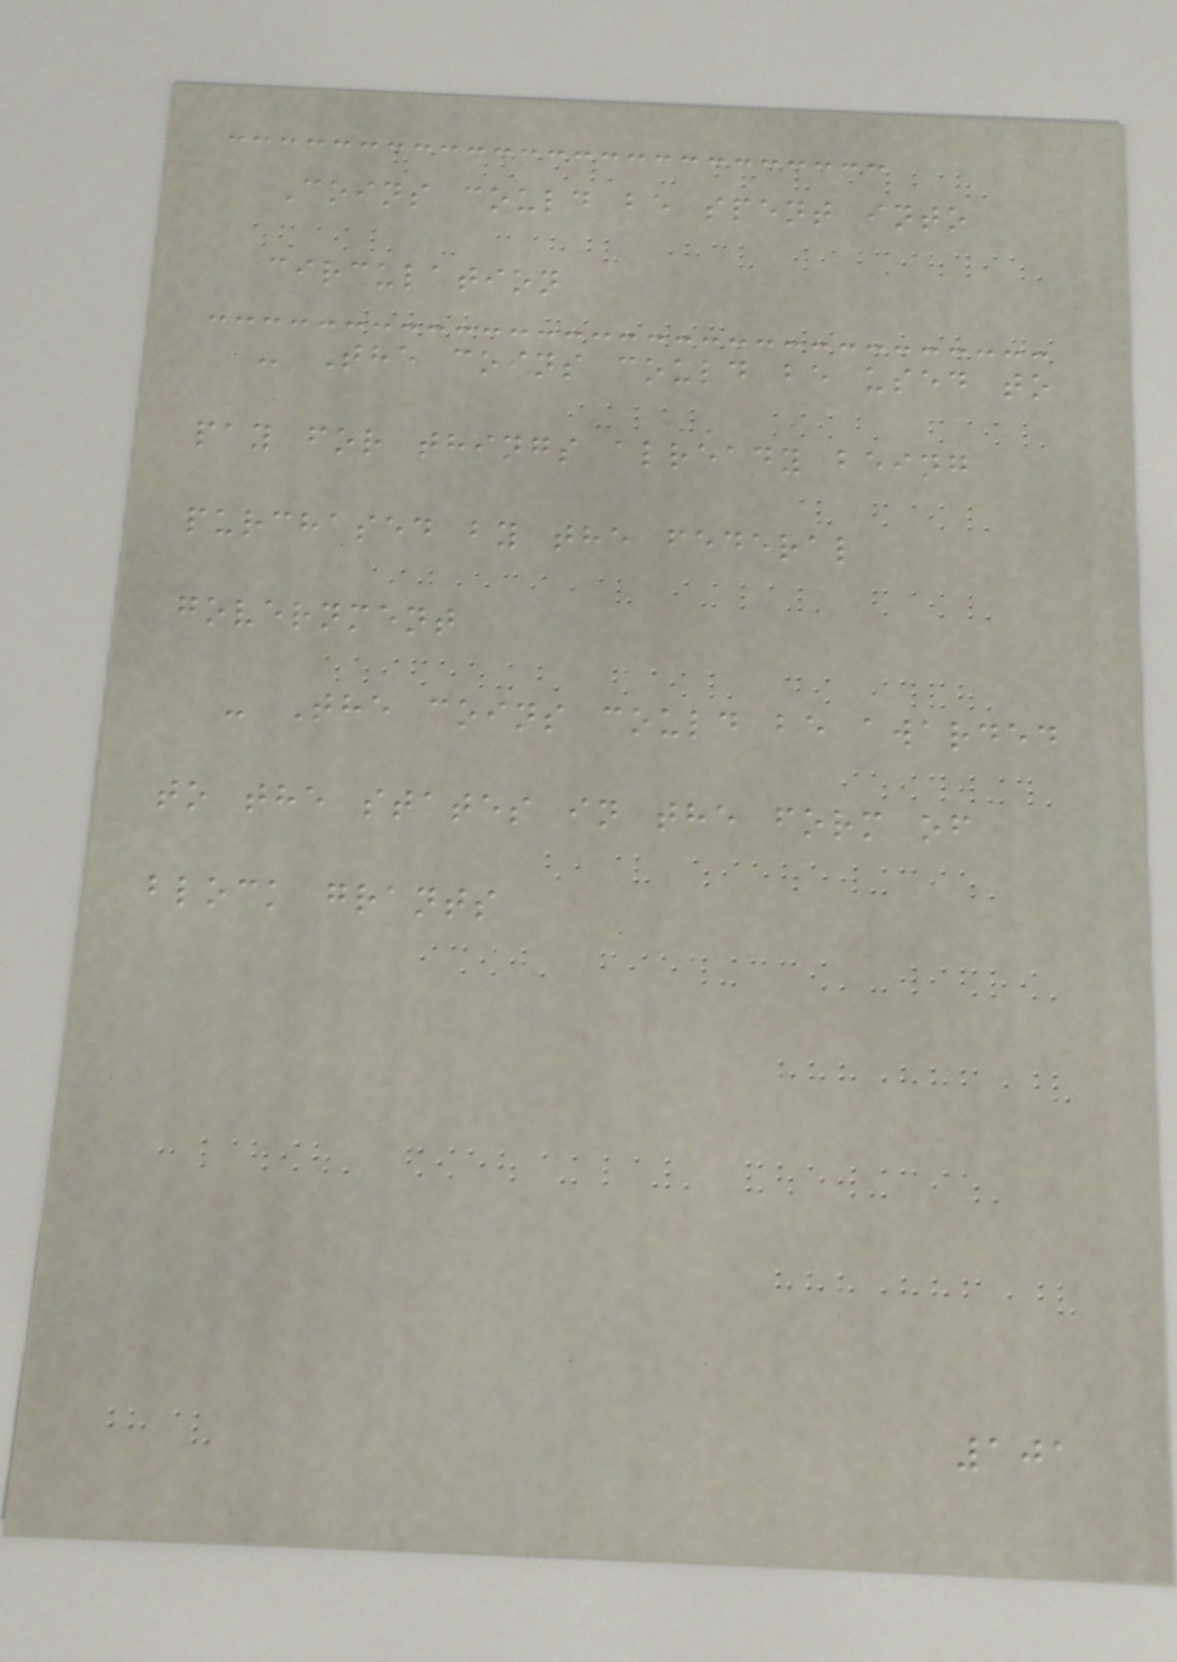Coins could be spent into
circulation
- The coins could be used to
pay for things already being
purchased by the federal
government
- The coins could be awarded
to the states in the form of
block grants
101
